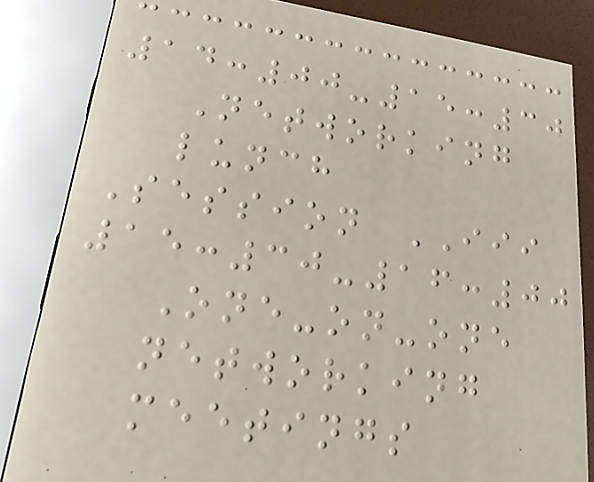14:00-15:30
Networking
lunch
Session III
15:30-16:00
One-on-one
networking
meetings
